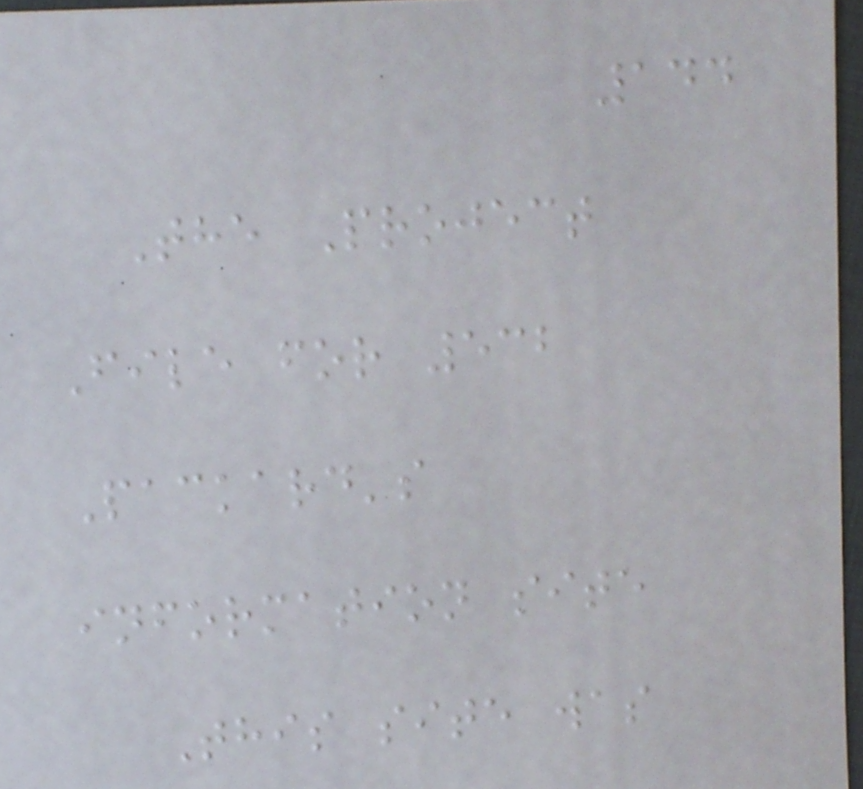144
The Project
File for 532
Packard's
information site
This site was
